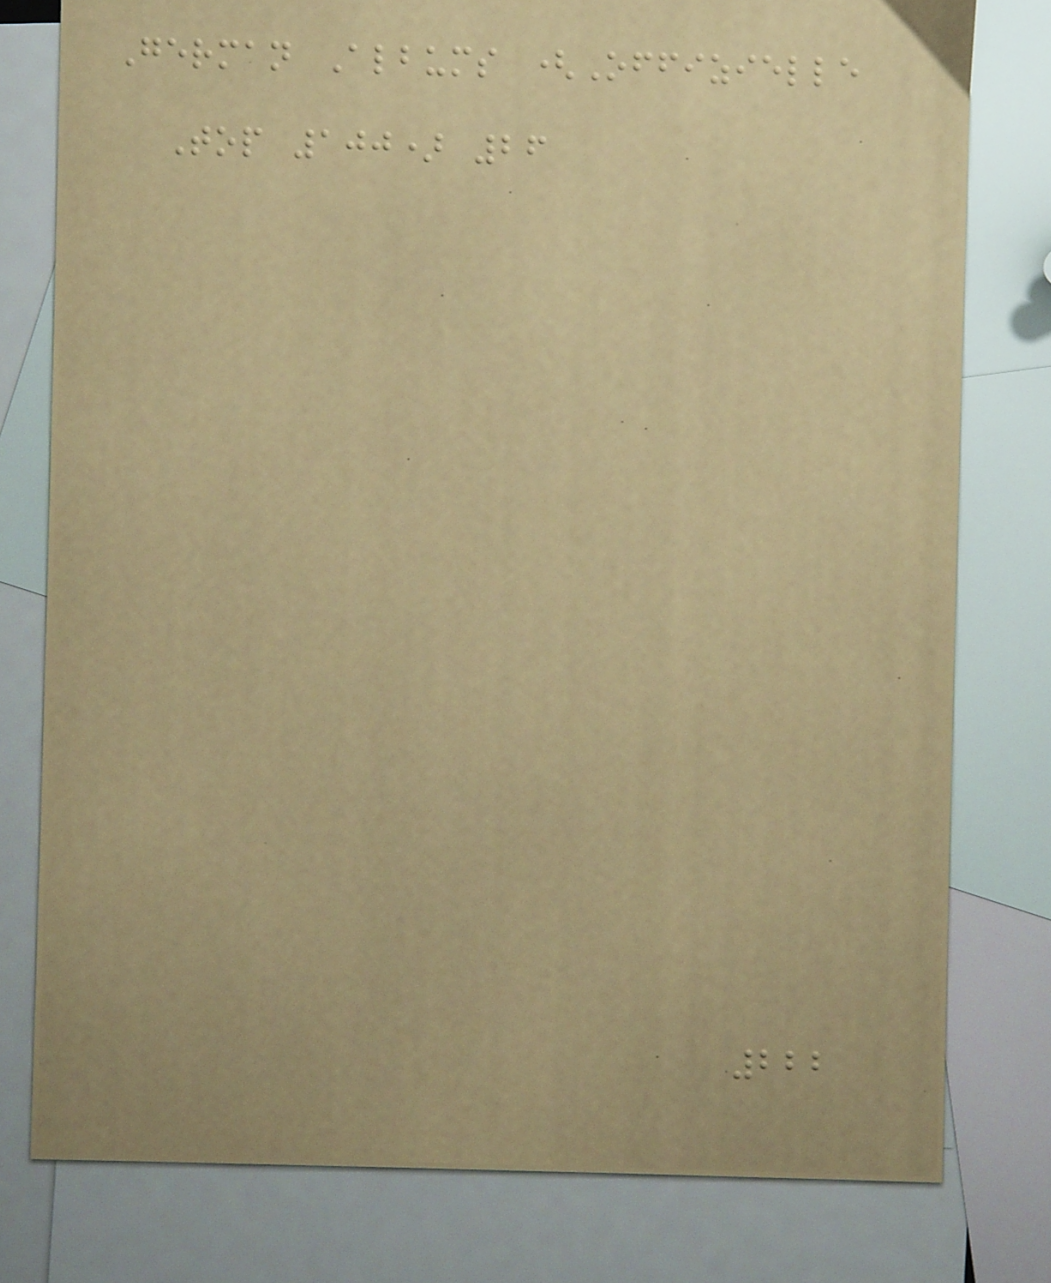German Albums (Offizielle
Top 100) 26
222
